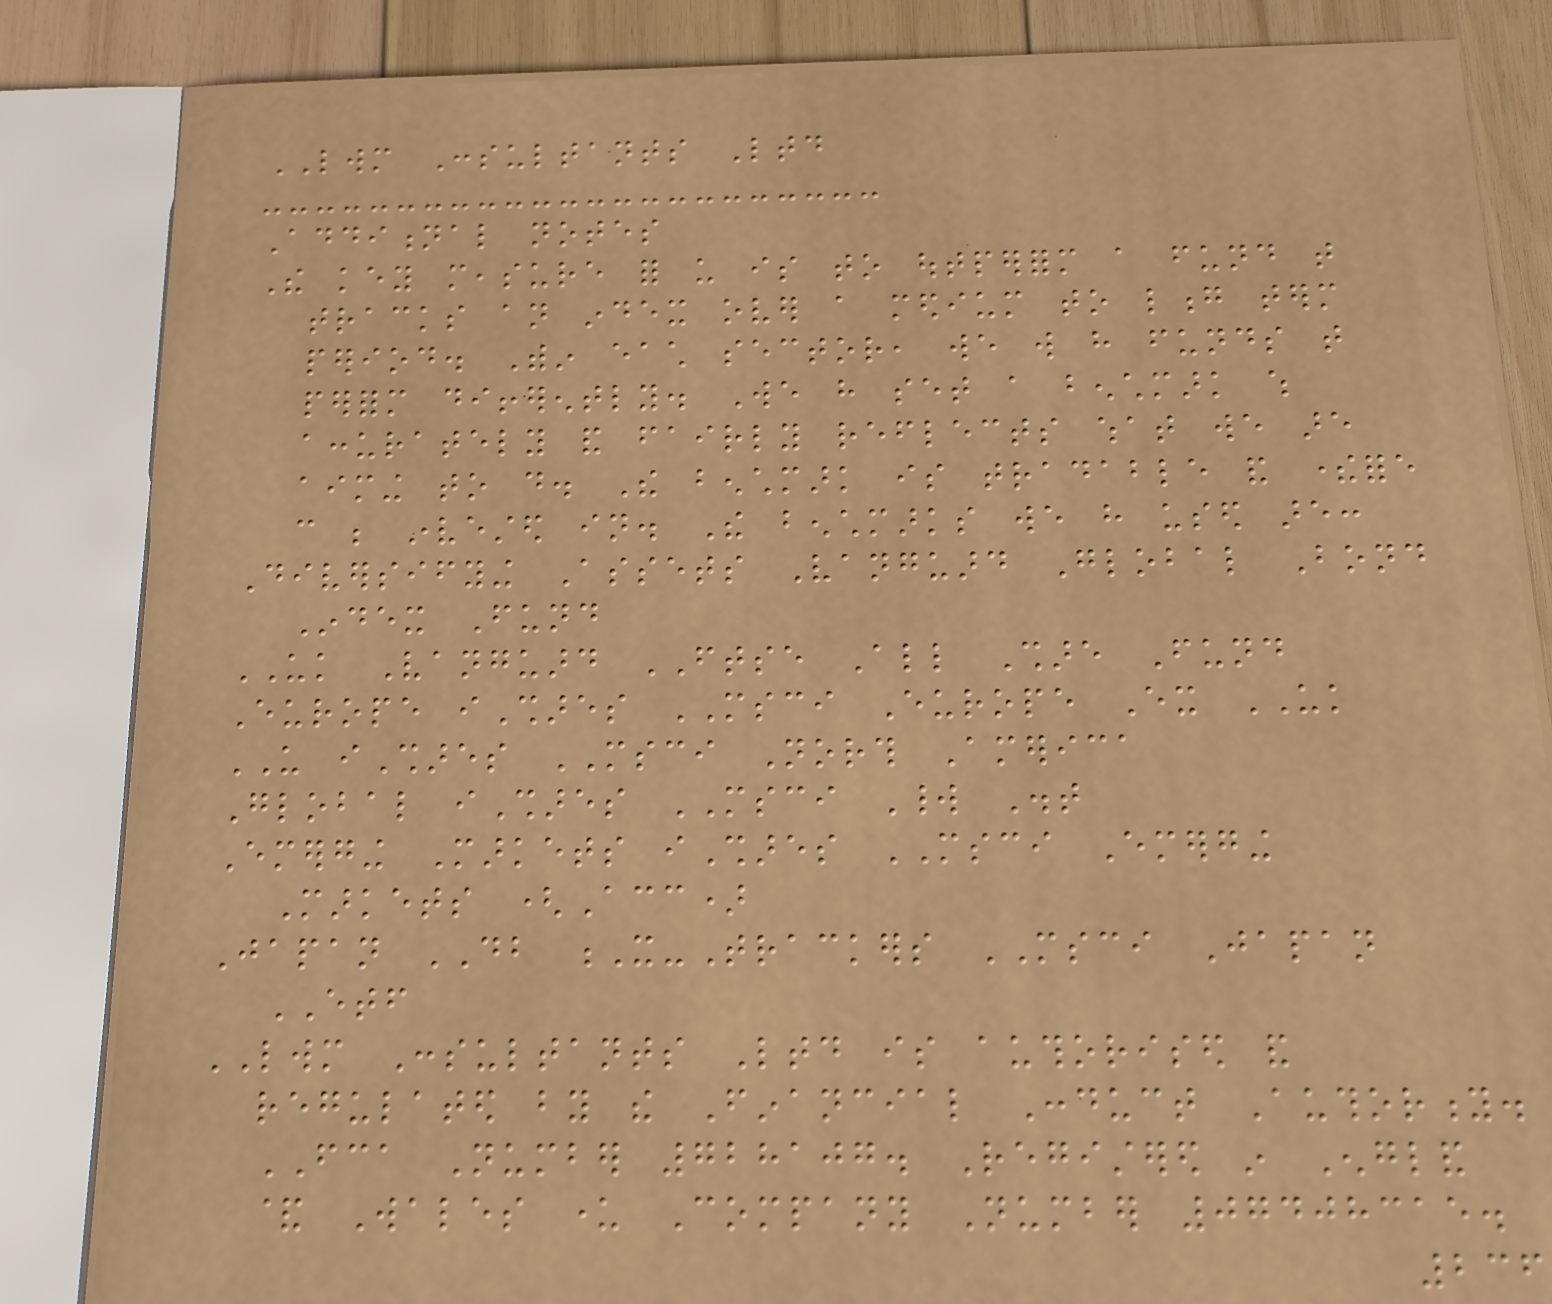LWM Consultants Ltd
Additional notes
The key measure for us is to outperform a fund that
tracks an index over a medium to long term
period. Within each sector, we will have funds that
perform differently. We have set a benchmark which
accurately and fairly reflects what we are
aiming to do. The benchmark is tradable and therefore
can be invested in. The benchmarks we have used are:
Diversifying Assets Vanguard Global Bond
Index Fund
UK Vanguard FTSE All Share Fund
Europe iShares MSCI Europe Ex UK
US iShares MSCI North America
Global iShares MSCI World Dist
Emerging Markets iShares MSCI Emerging
Markets (Acc)
Japan DB X-Trackers MSCI Japan
ETF
LWM Consultants Ltd is authorised and
regulated by the Financial Conduct Authority.
FCA Number 728107. Registered in England
& Wales under Company Number 07408315.
236
